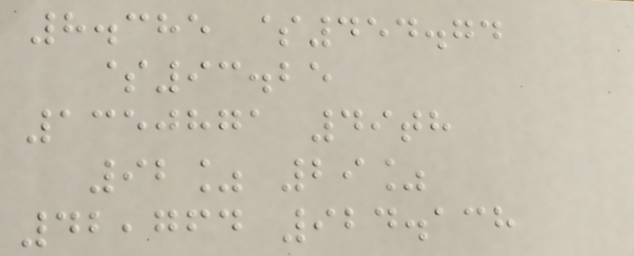8.385 $454.74
$93.25
1350871 49th
92% 29%
42,764 924.138
